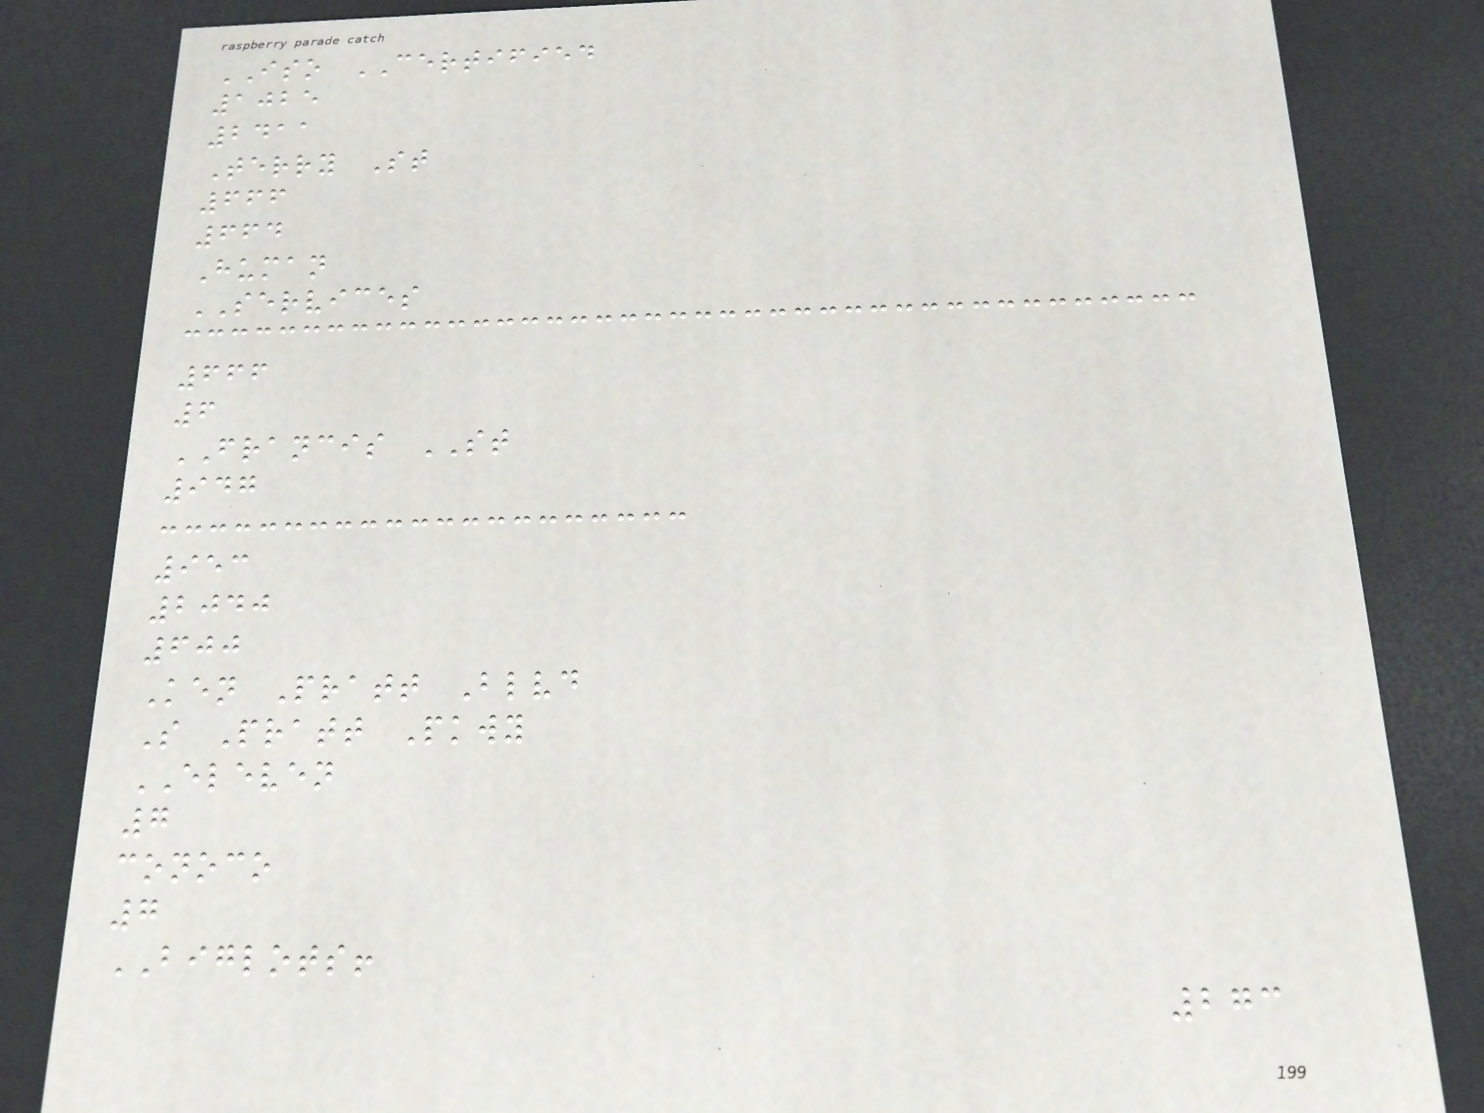ISO CERTIFIED
1025
2411
Terry St
666
664
Human
SERVICES
666
6
FRANCIS ST
947
953
2040
600
Ken Pratt Blvd
S Pratt Pkwy
ELEVEN
7
conoco
7
BIGLOTS!
273
